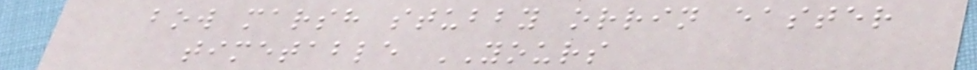bow marsh stubby orrin easter
timetable YOURS
